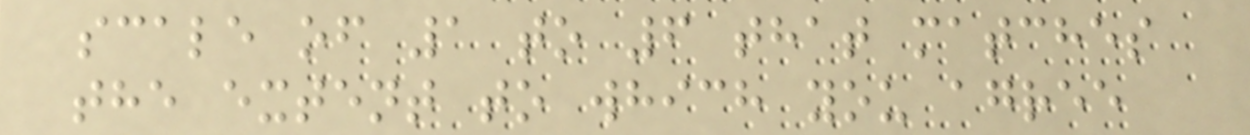scale of 1 to 6 that matches
the extent to which you agree
